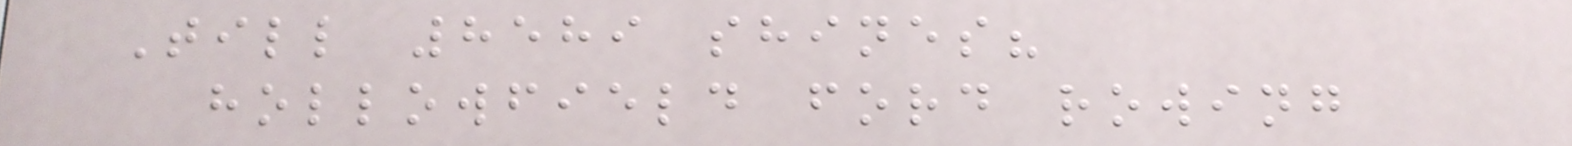Till 8589 shines?
hollowfield ford rowing
